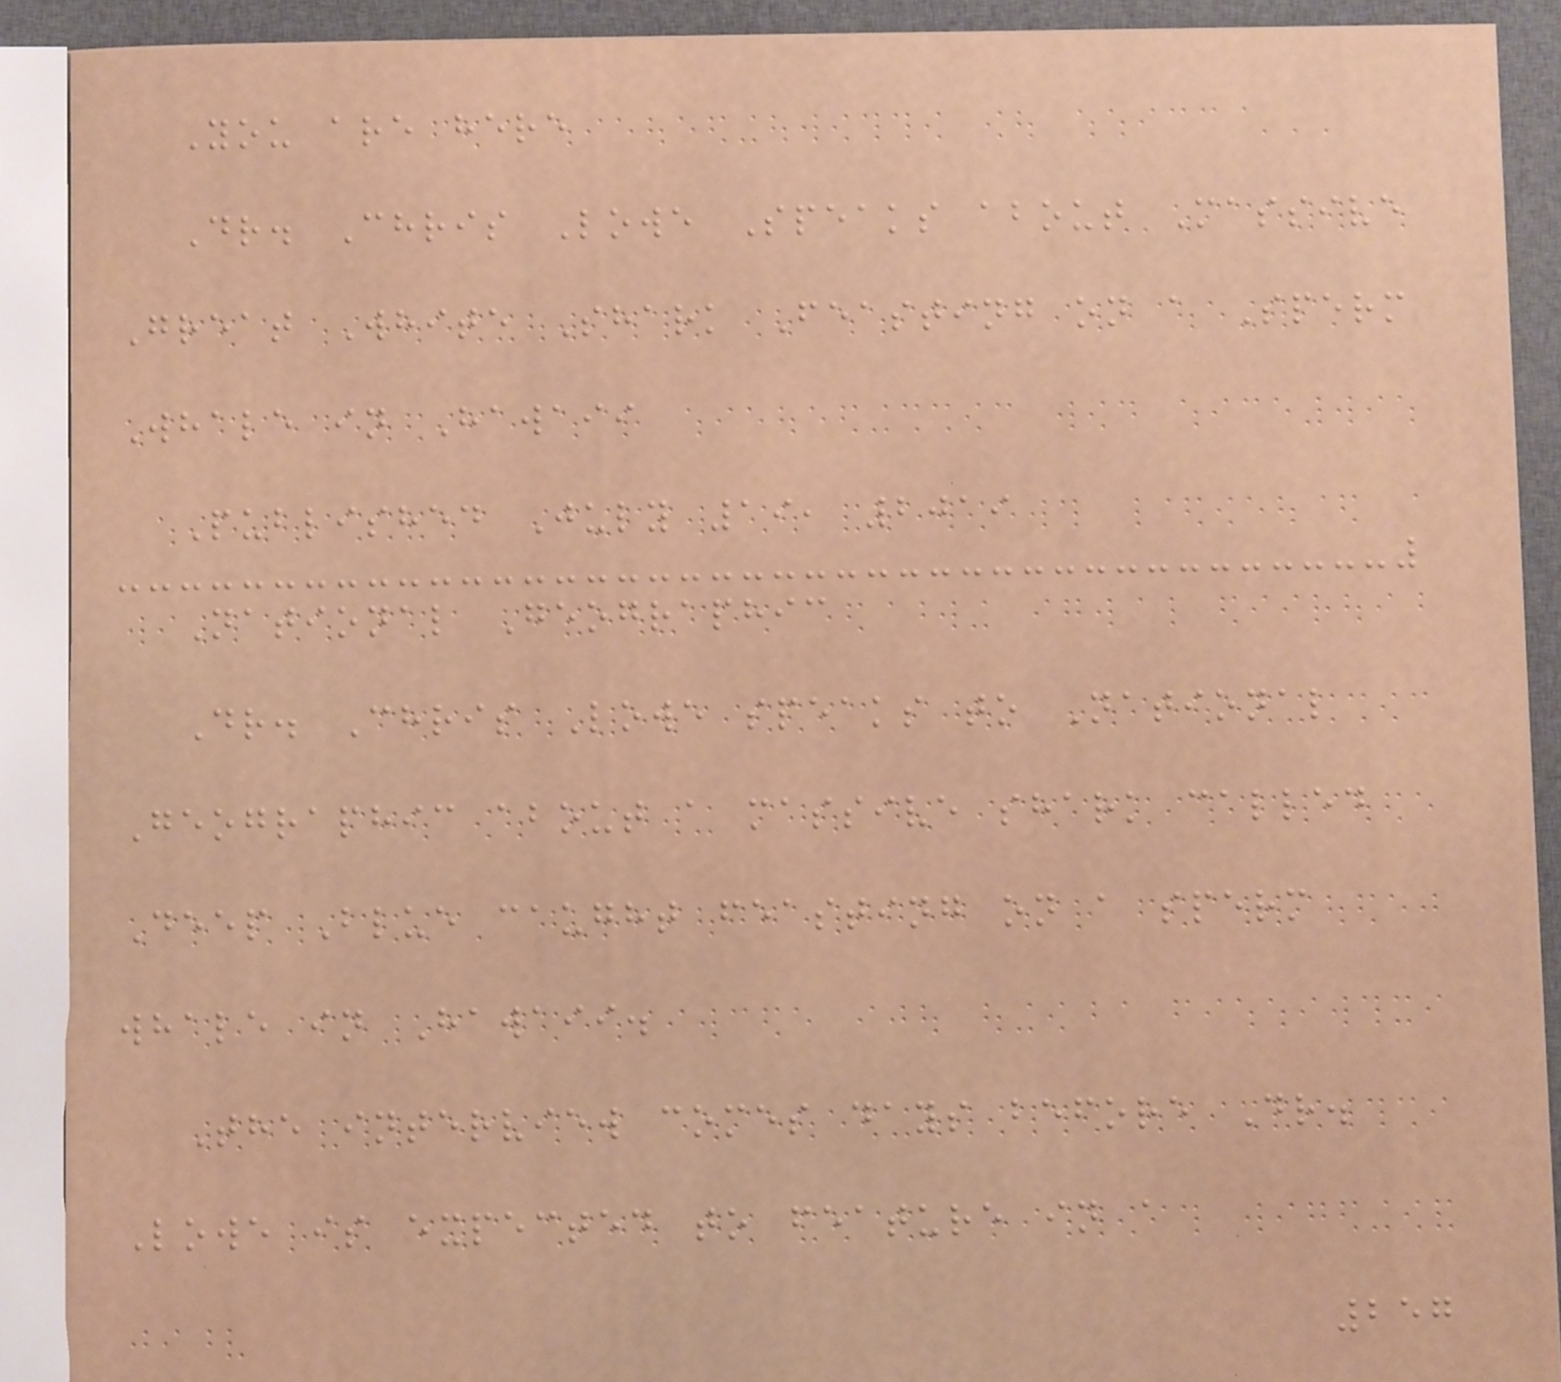You are here
Dr. Chris Lowe Speaks about Massive
Great White Shark Feasting on a Sperm
Whale in Hawaii
Published July 19, 2019
National Geographic
Dr. Chris Lowe speaks to National
Geographic about a massive shark called
Deep Blue caught feasting on a sperm
whale in Hawaii.
The interview comes days before Dr.
Lowe is expected to feature in a
257
